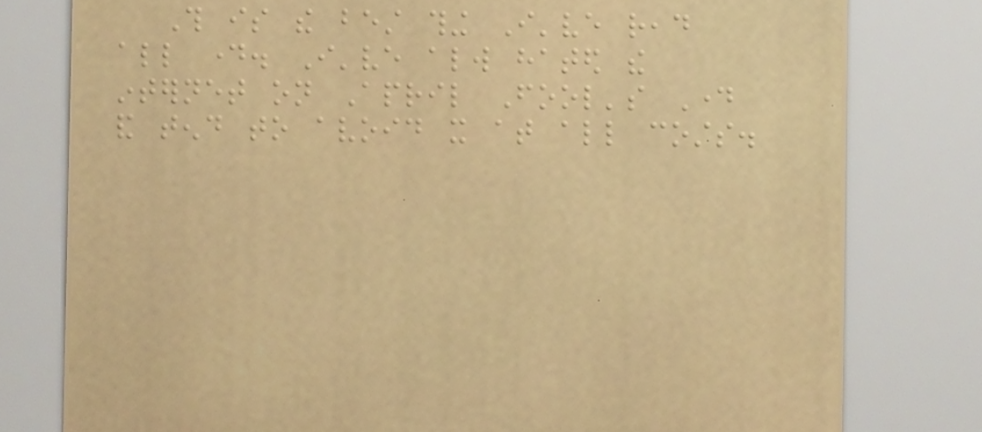This is the best thing I've read
all day. I've always hated the
internet on April Fool's Day
and tend to avoid it at all costs.
